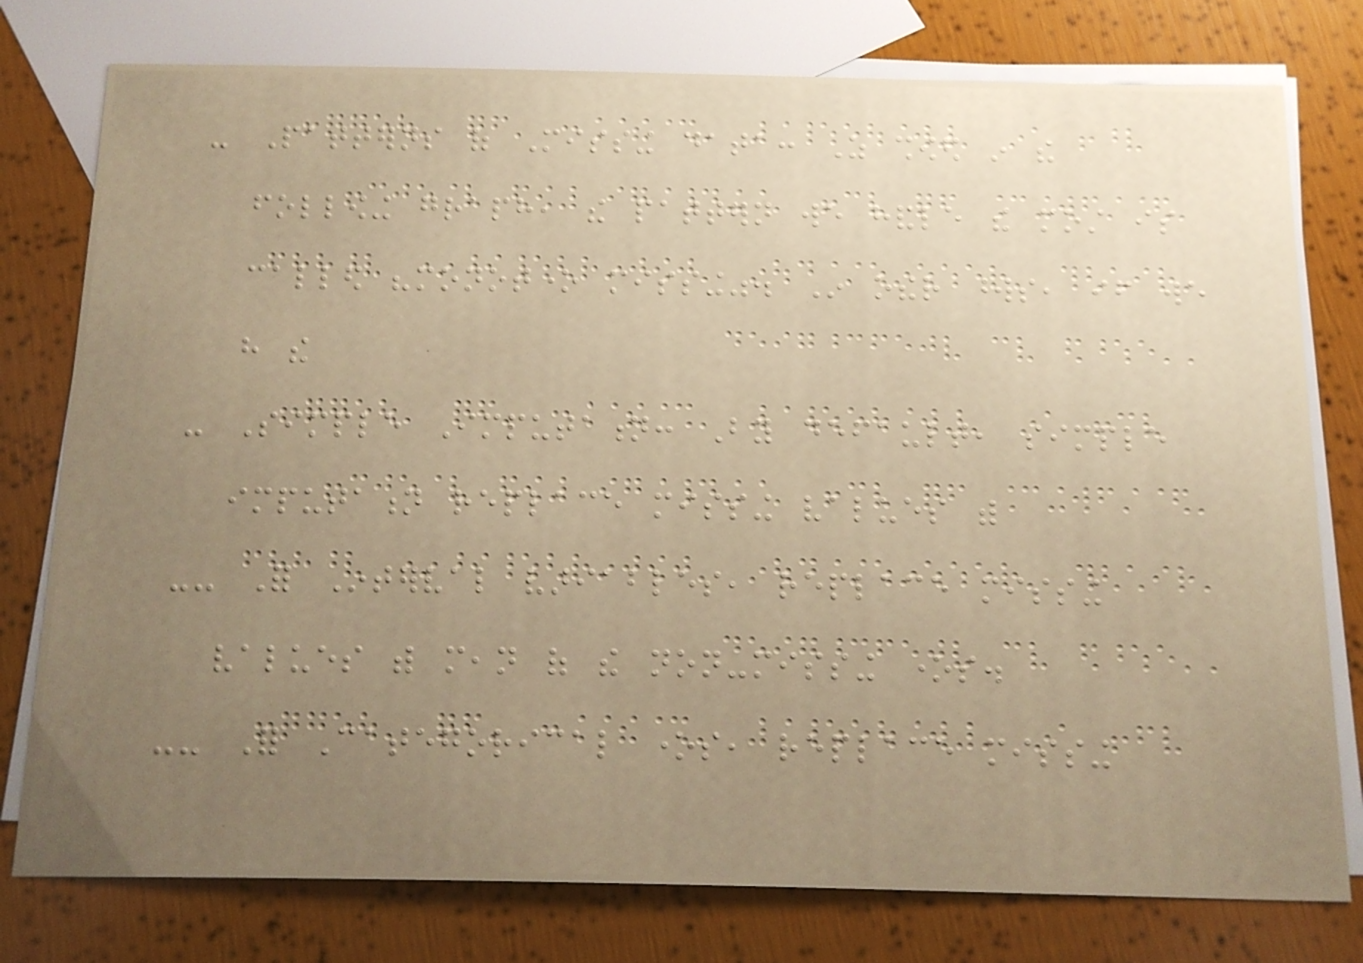- Patterns of Missing data: As showed in the
following graph, the pattern we handle the most is
called "monotone missing". In other words, if we
have the
- Simple Imputation: By default, simple
imputation replace missing values with
-- For Interval variables, replace missing
values with mean of the non-missing ones.
-- For Categorical ones, replace missing
